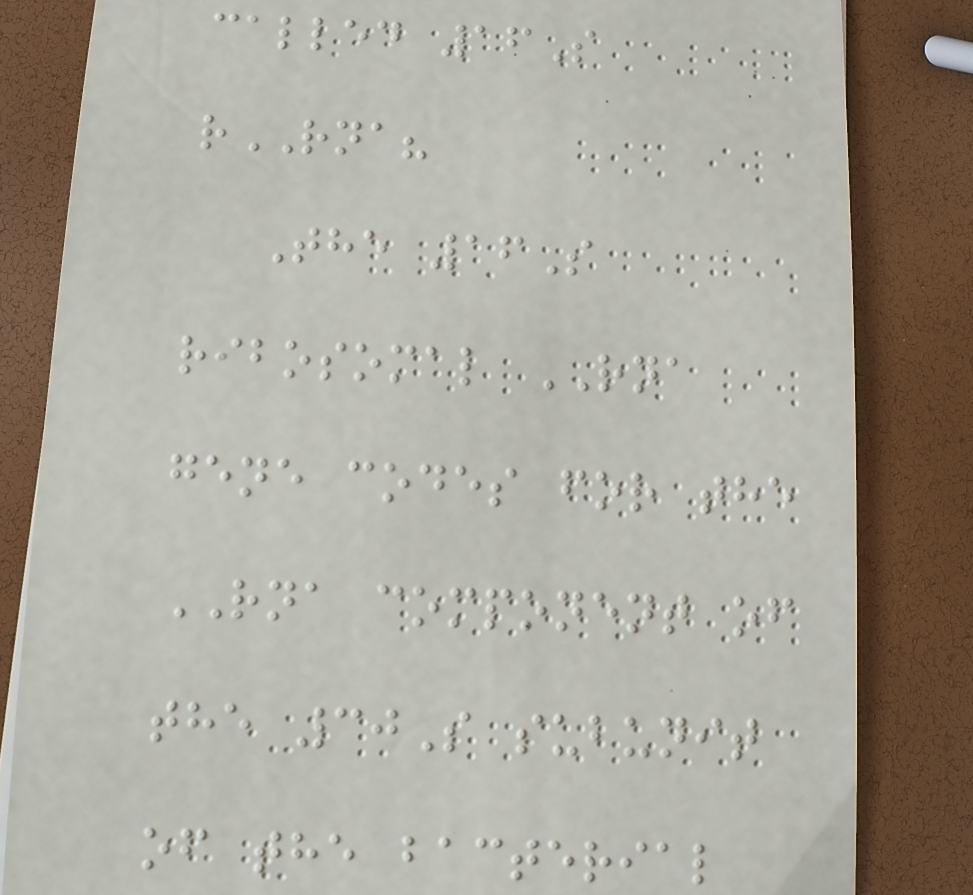called 16S
rRNA?
The 16S
ribosomal RNA
gene codes for the
RNA component of
the 30S subunit
of the bacterial
